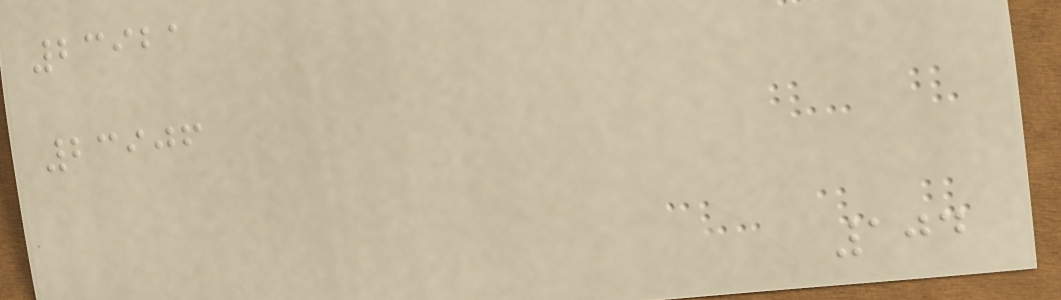23921
23906
104
